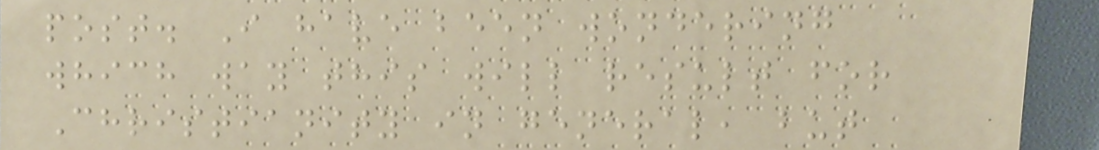post. I have been wondering
which way this will result for
Christianity in general, but
